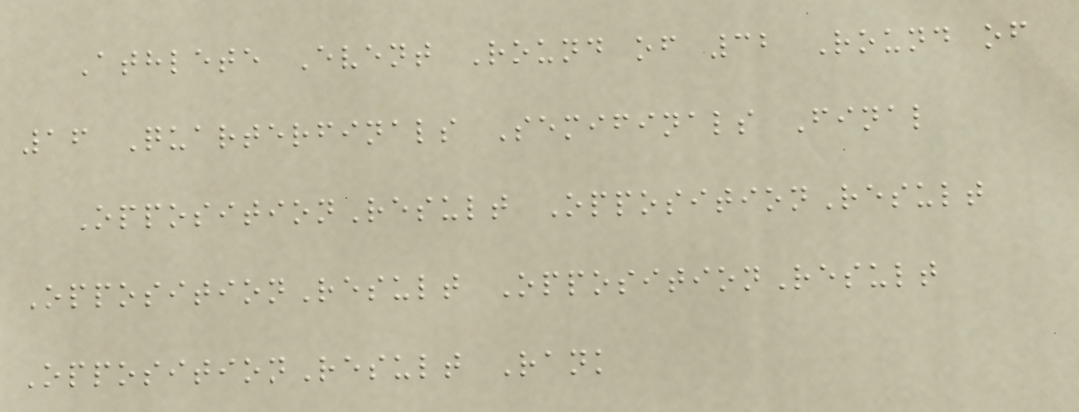Athlete Event Round of 32 Round of
16 Quarterfinals Semifinals Final
OppositionResult OppositionResult
OppositionResult OppositionResult
OppositionResult Rank
